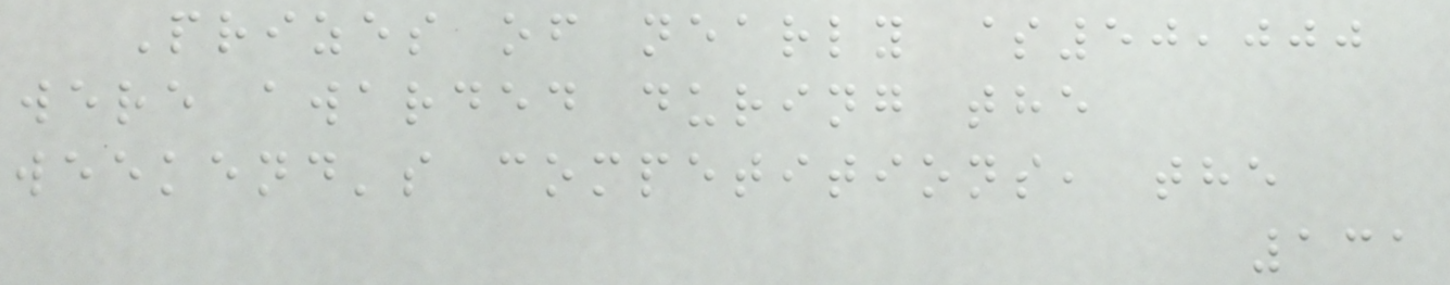Prizes of nearly $50,000
were awarded during the
weekend's competitions, the
131
